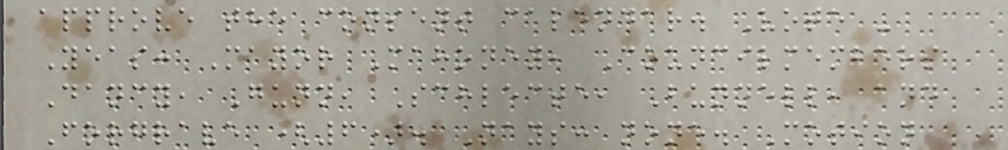approve the consent calendar. Vote -
Yeas: Mayor Mahoney, Councilmembers
Dancy, Gunn, Schlecte, Bunnell, and
Forgrave (6). Nays: none. Motion
